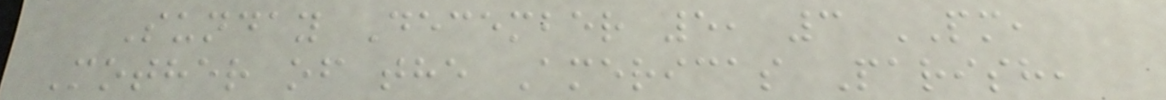Sunday December 5, 3 PM,
Mother of the Americas Parish,
